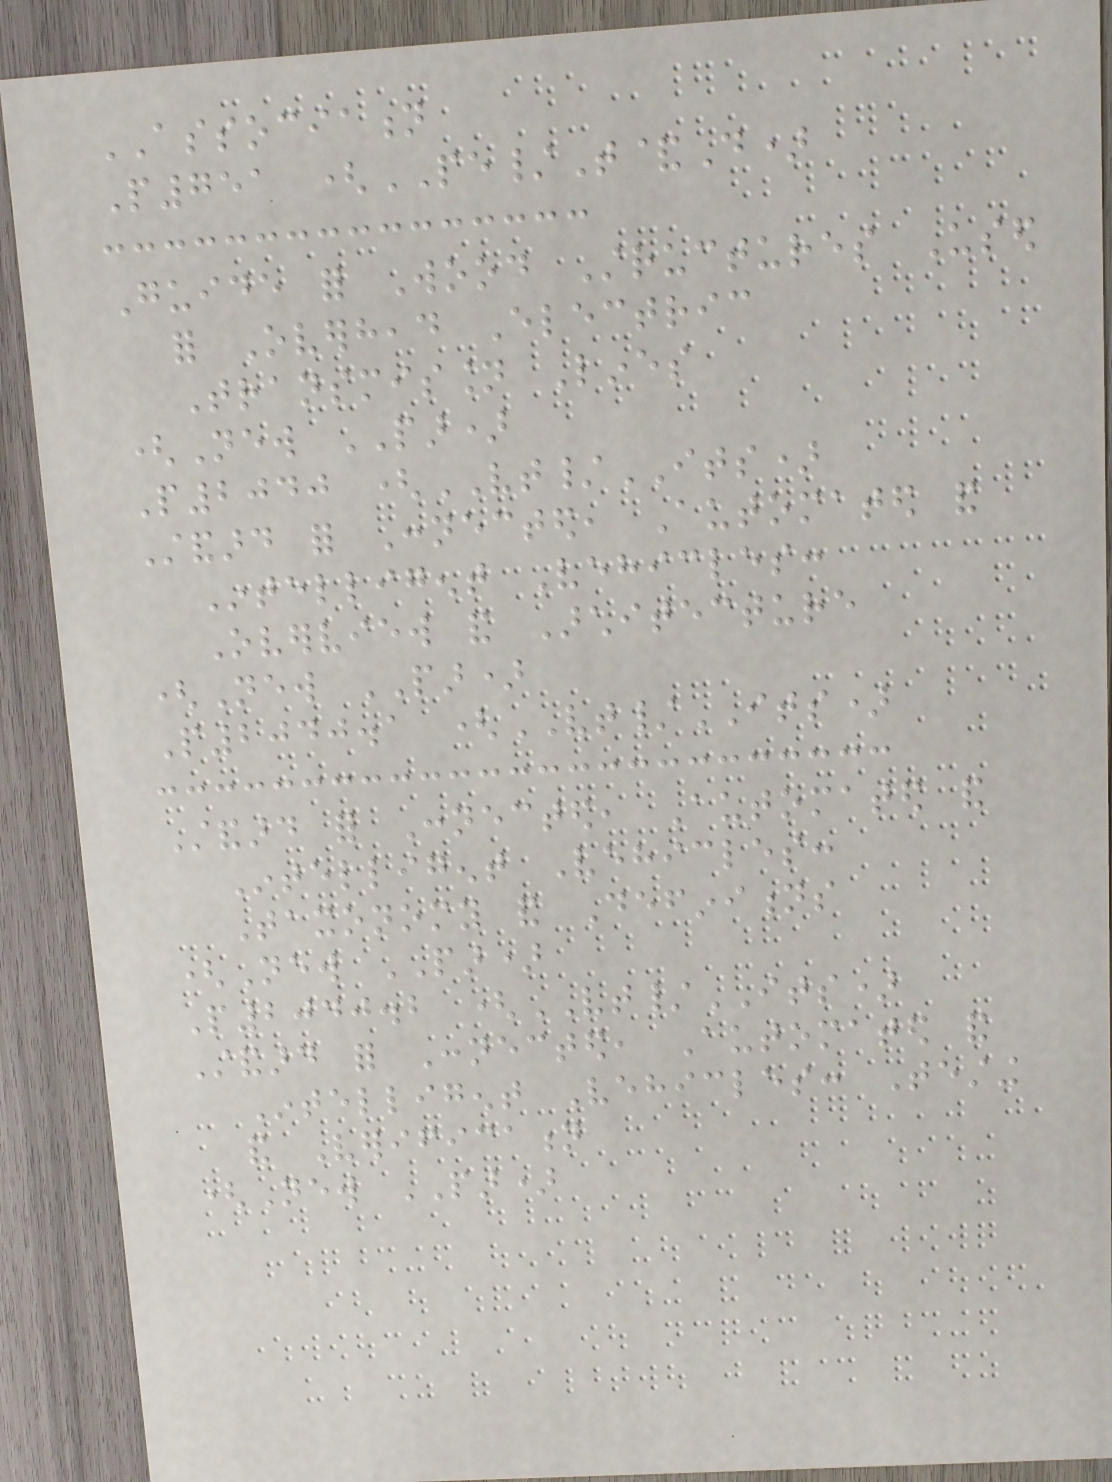ASSOCIATION
P751 (PE/T&D)
Guide for Wood Structures Used
for Overhead Electric
Transmission Lines
(New PAR)
P2040 (VT/ITS)
Standard for Connected, Automated and
Intelligent Vehicles:
Overview and Architecture
(New PAR)
P2040.1 (VT/ITS)
Standard for Connected, Automated and
Intelligent Vehicles:
Taxonomy and Definitions
(New PAR)
P2040.2 (VT/ITS)
Standard for Connected, Automated and
Intelligent Vehicles: Testing
and Verification
(New PAR)
